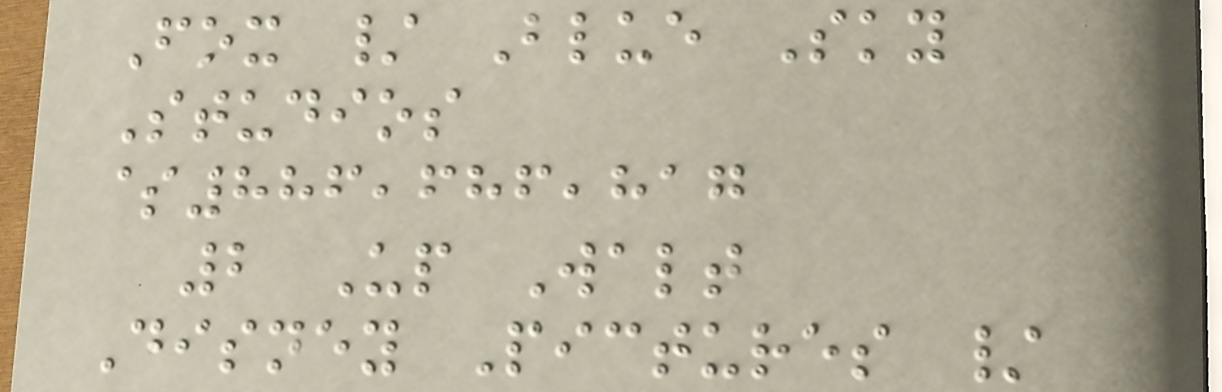Fox / Blue Sky
Studios
$886,686,817
2 Up Walt
Disney Pictures /
